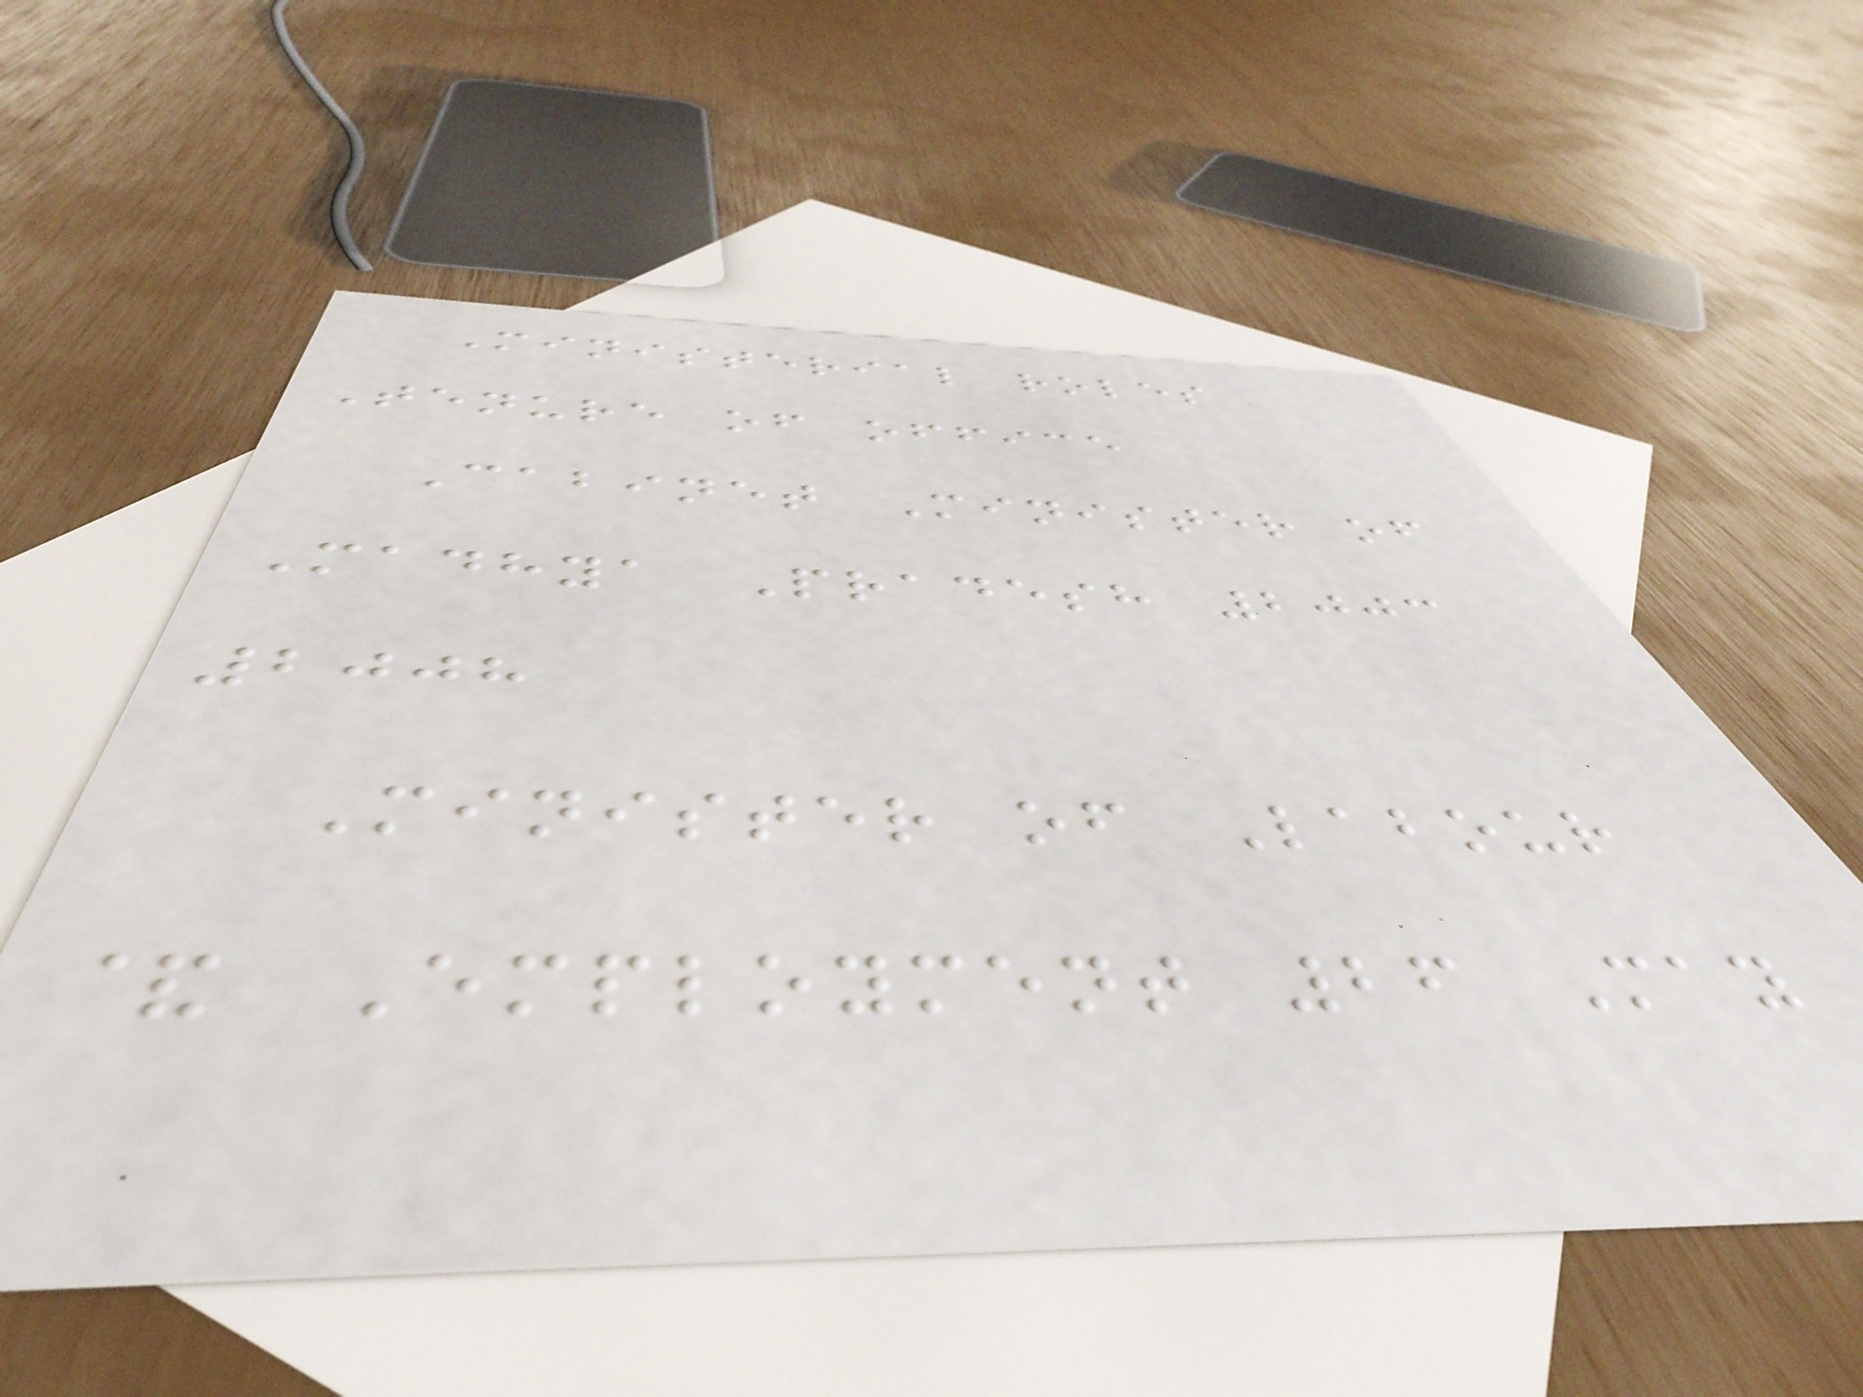Ministerial roles
Tenure of office
Cabinet Minister of
Madhya Pradesh 2003
2008
Minister of Labour
& Employment 26 May
